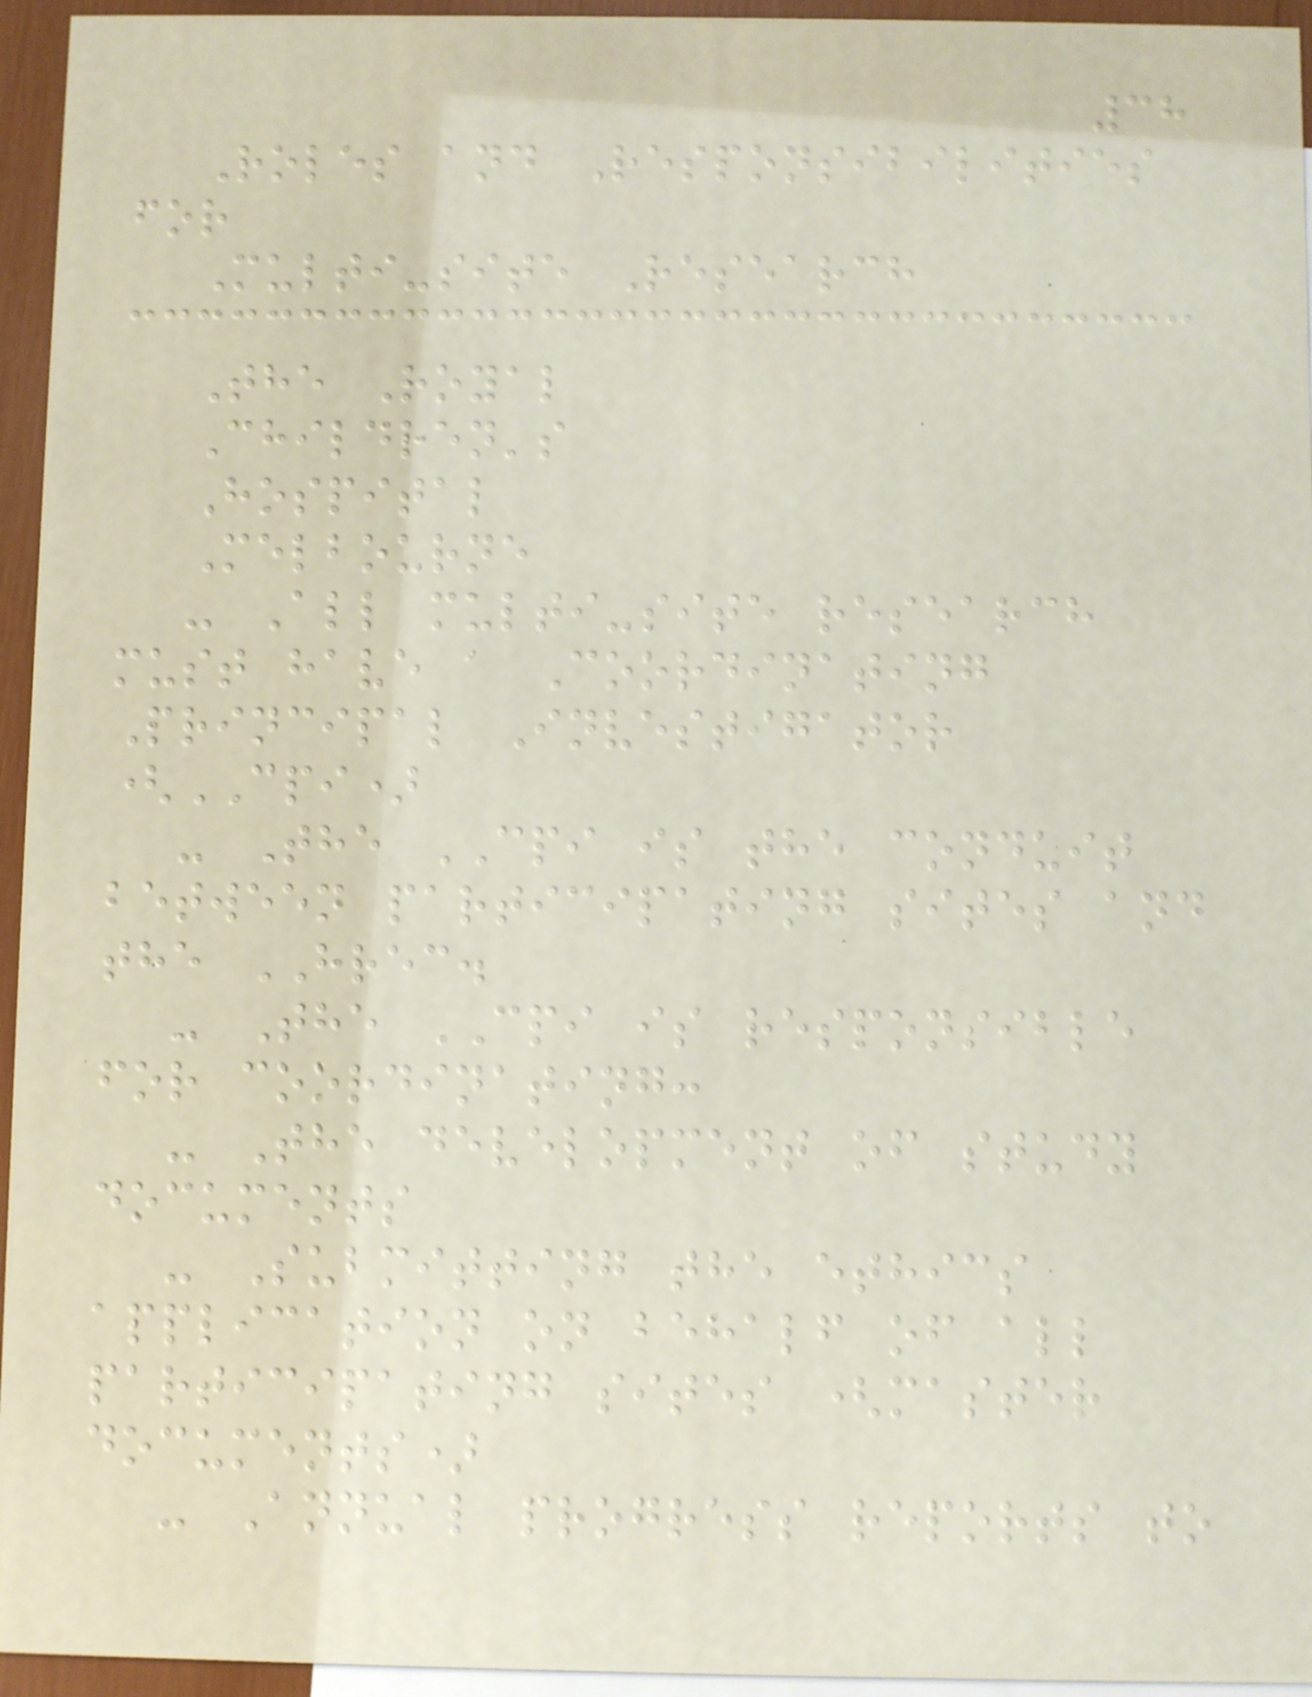38
Roles and Responsibilities
for
Multi-site Research
The Royal
Children's
Hospital
Melbourne
- All multi-site research
must have a Coordinating
Principal Investigator
(CPI)
- The CPI is the conduit
between participating sites and
the HREC.
- The CPI is responsible
for coordinating:
- The development of study
documents
- Submitting the ethics
application on behalf of all
participating sites (master
documents)
- Annual progress reports to
